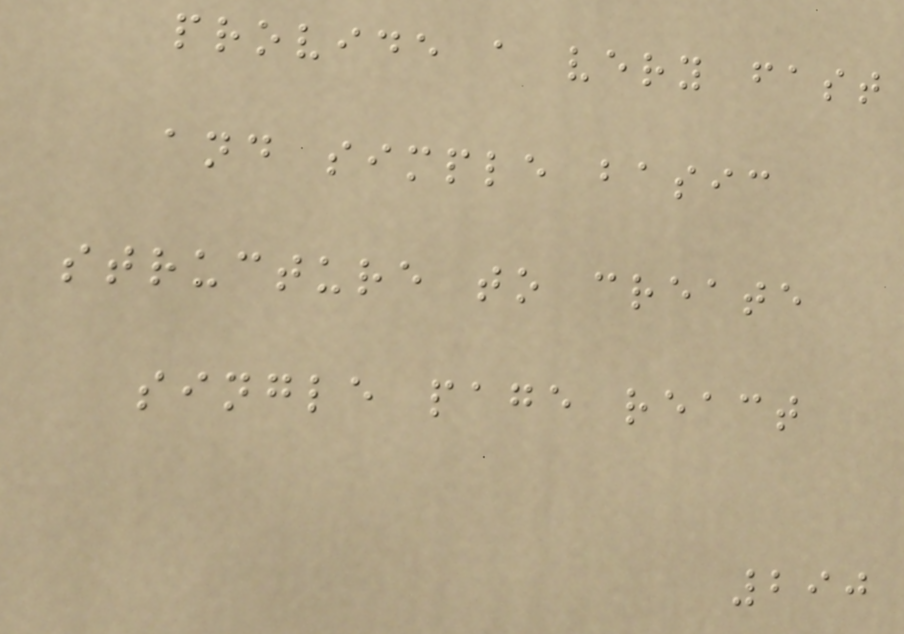provide a very fast
and simple basic
structure to create
single page react
290
